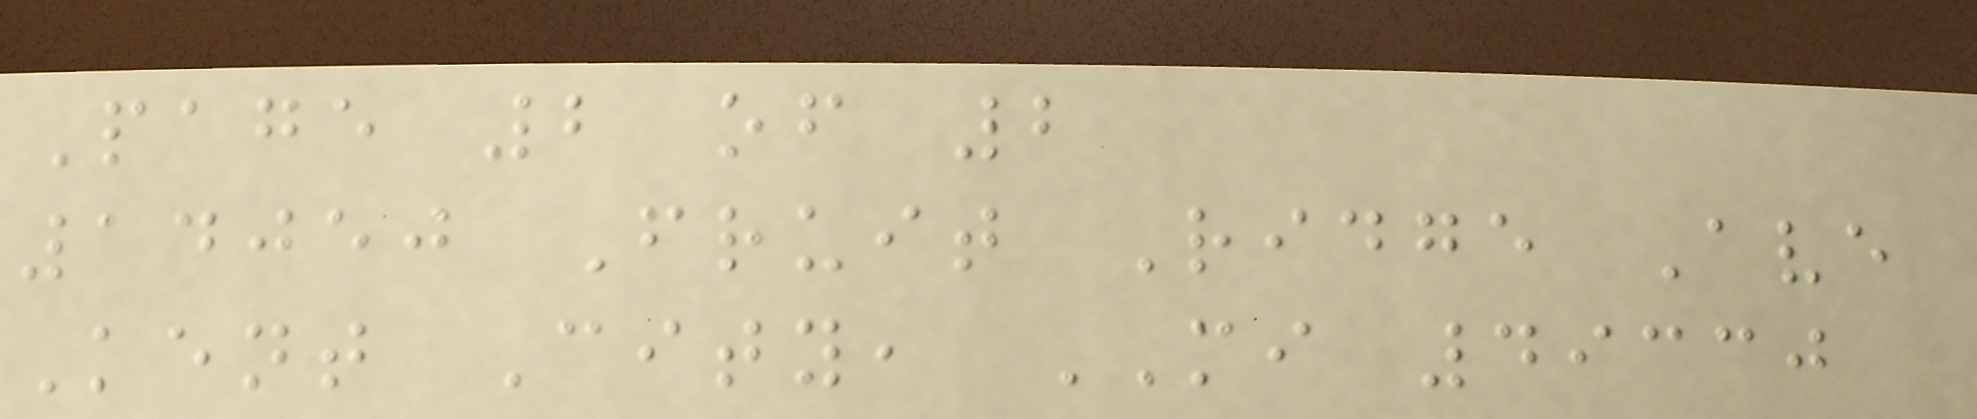Page 2 of 2
14050 Fruit Ridge Ave
Kent City, MI 49330
